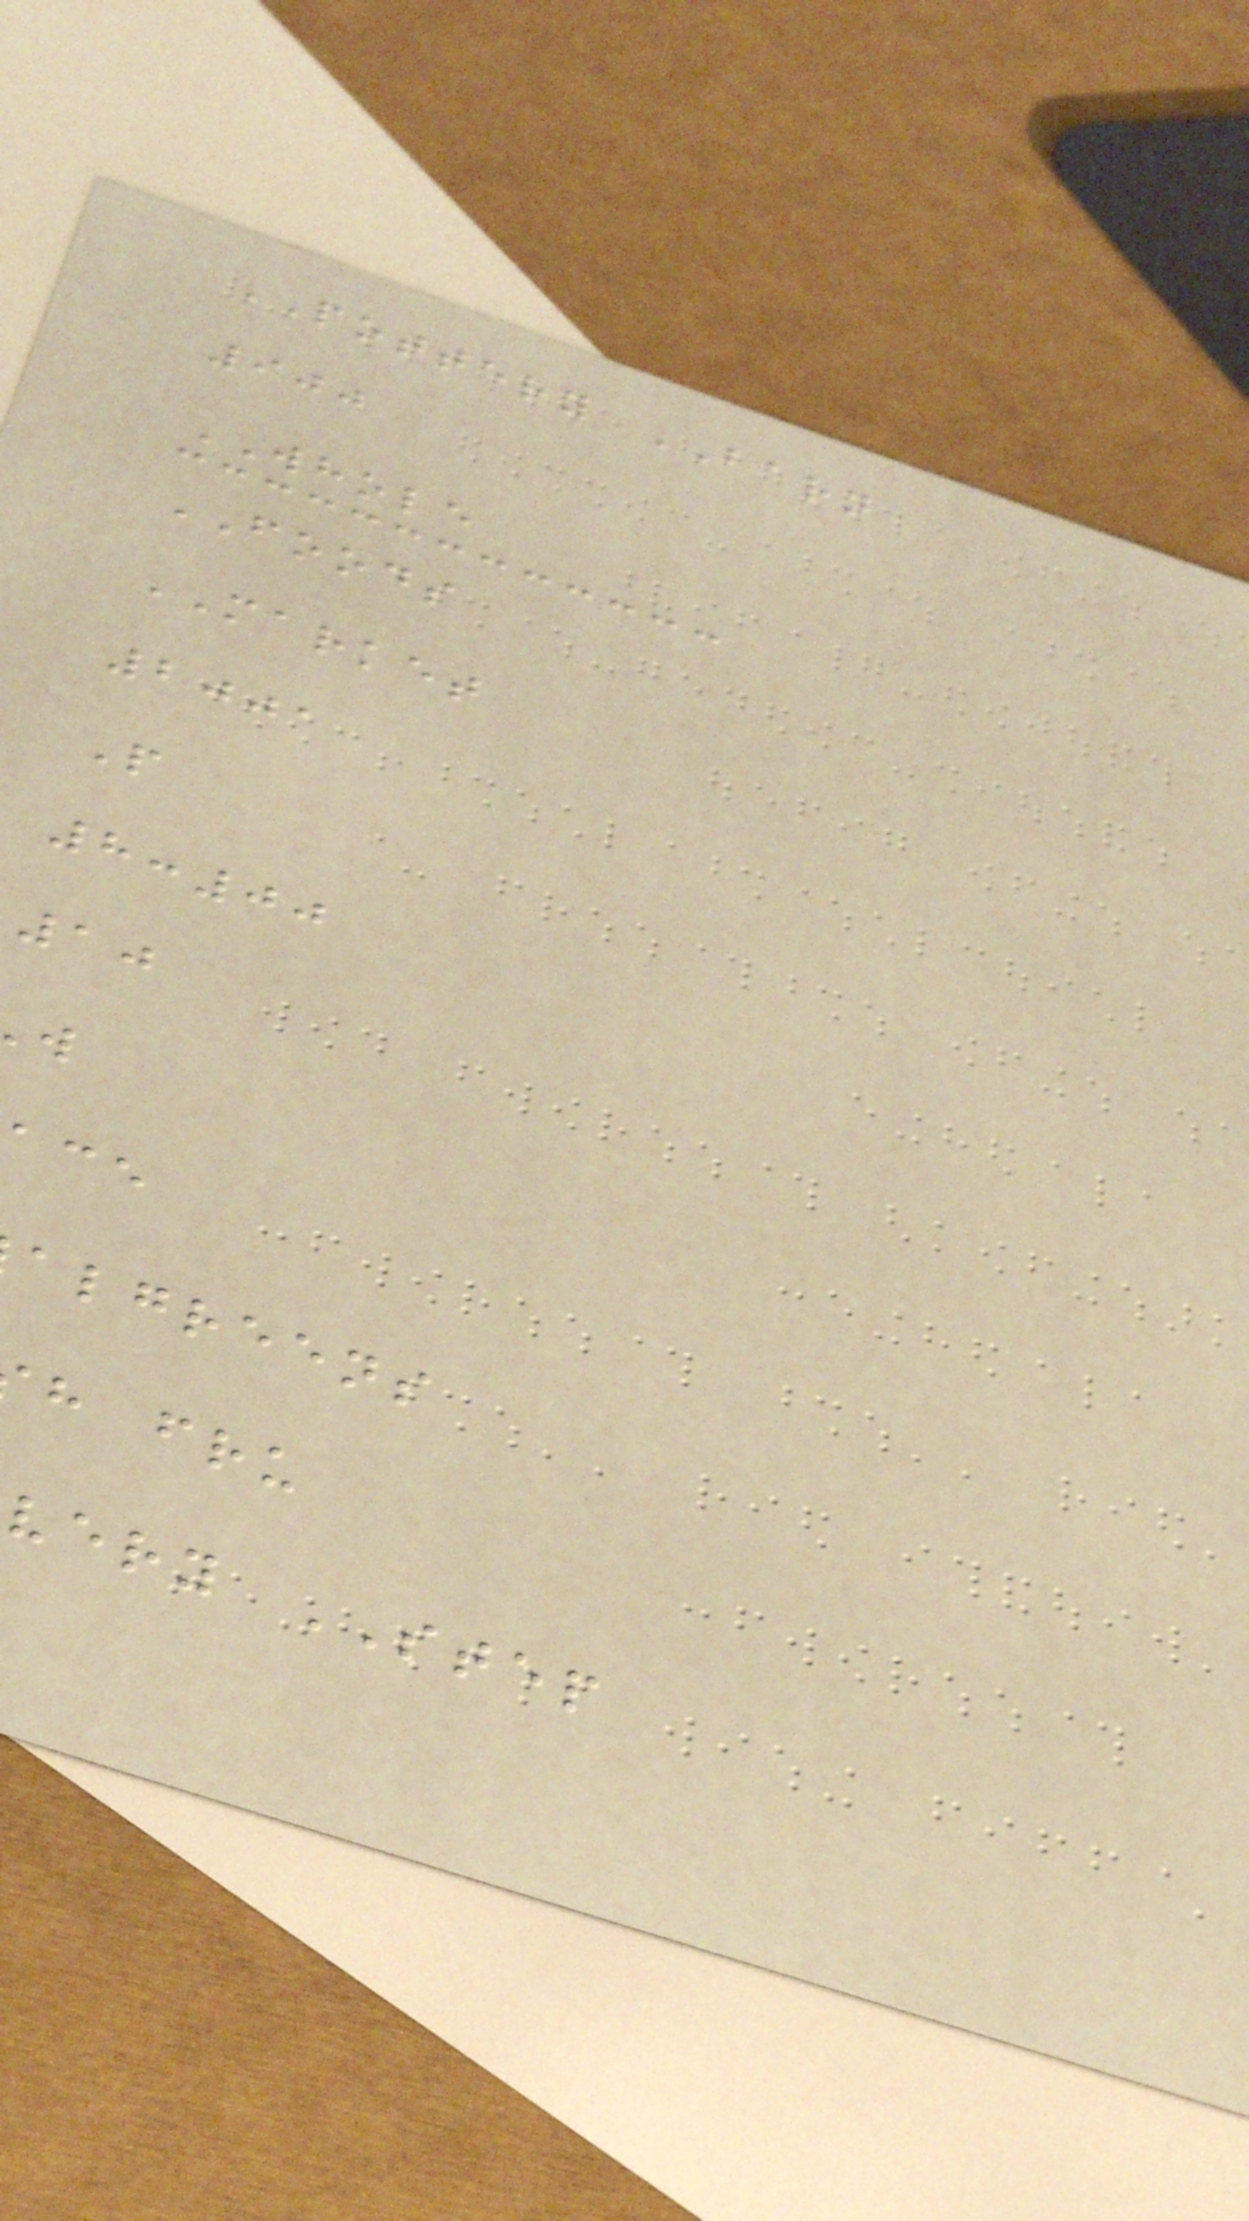POTTERY BARN
900
WHOLE
FOODS
MARKET
2001
P
8:00
10
algreens
h fru
very STEP
